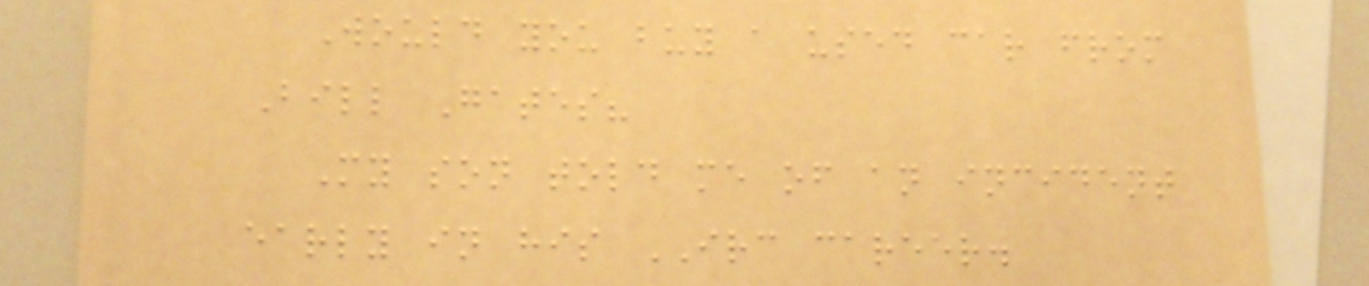Would you buy a used car from
Bill Gates?
My son told me of an incident
early in his IRC career.
